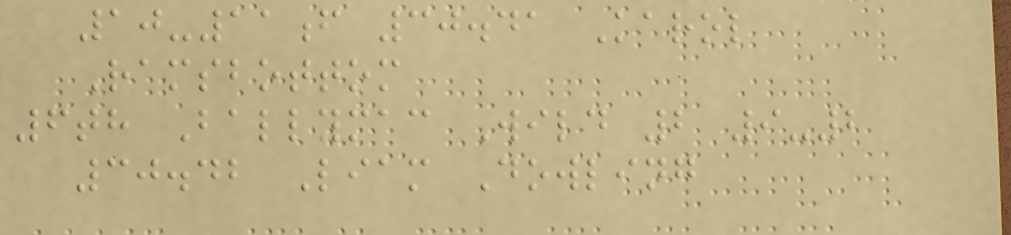10-11f 30.41 Karol
Ramsbottom
6th Ballymac Wild 2 9-2
30.42 Liam Dowling
